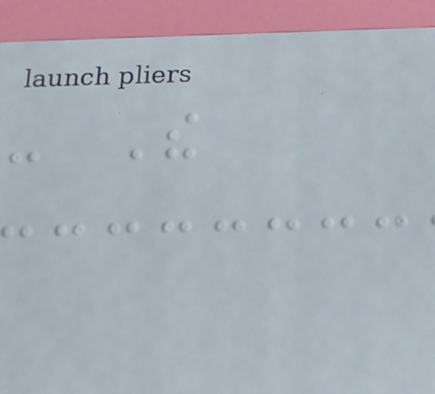- The
